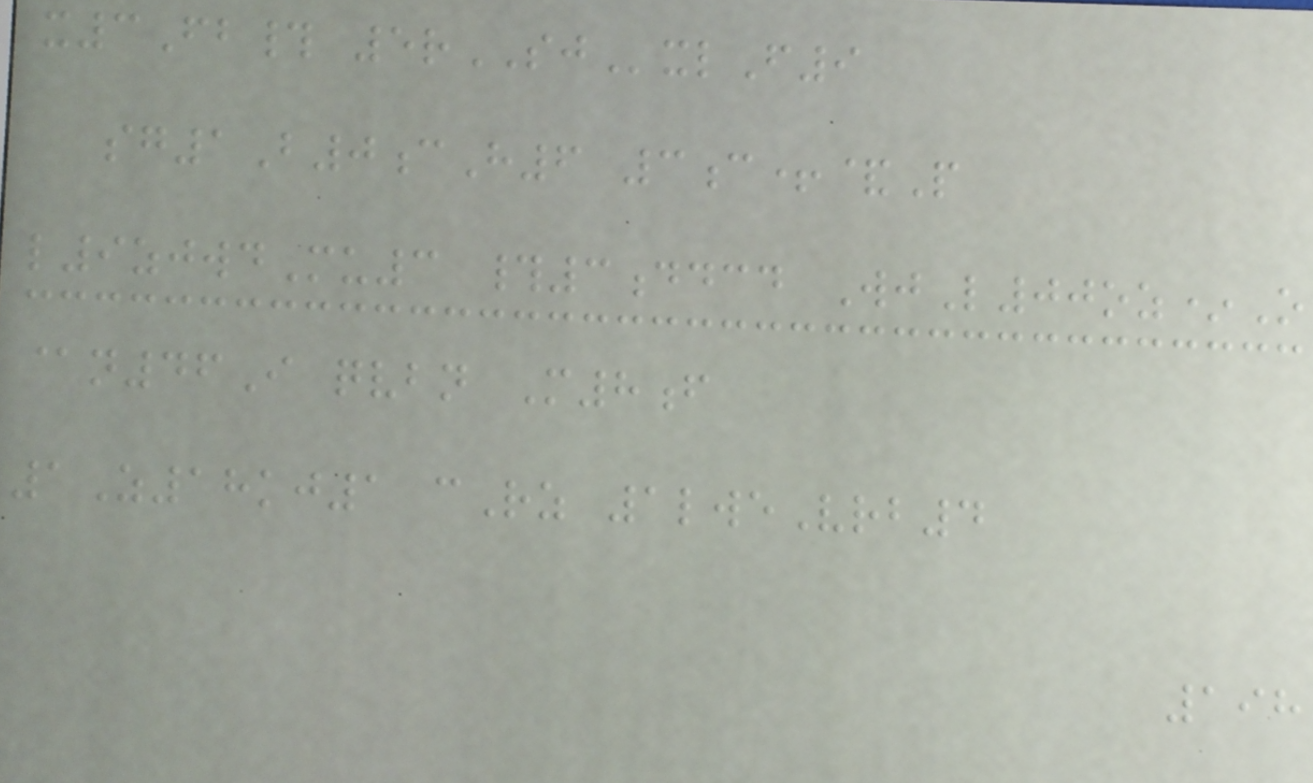x3Fb# 5rSJxlF9
sg1B0cH6 3c+&P
l9zjwdMu3 #3ddcd WjL00oz*O
@n46I qvbn M8f
1Z18kj1 cRz 1lweVrb4
198
